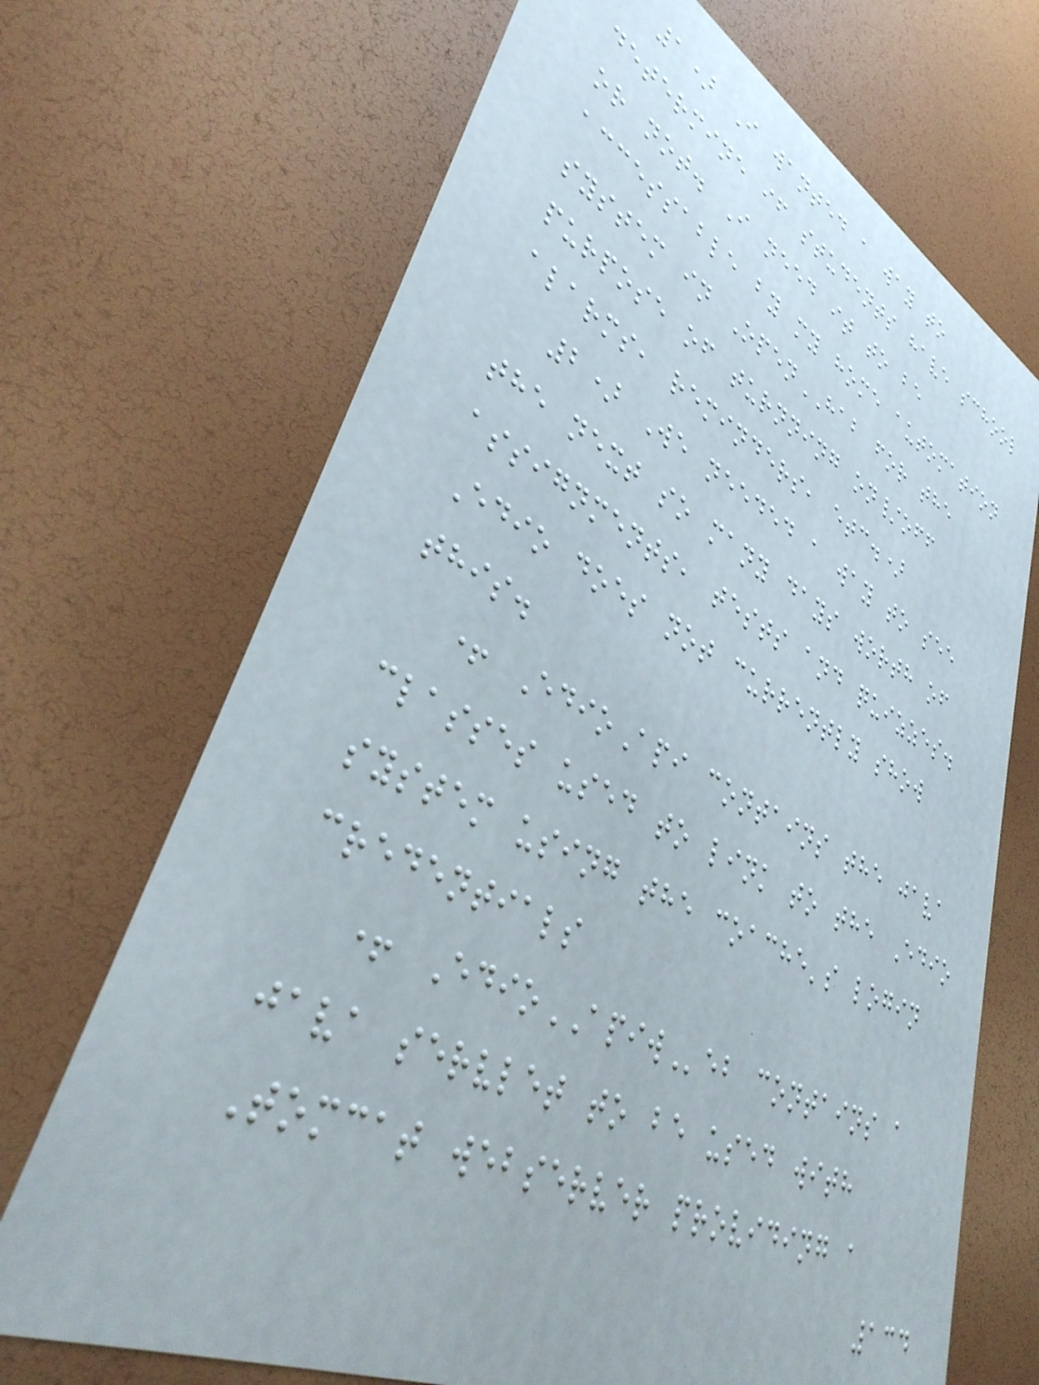1) I wanted a way to
determine if students have school
or not. I need it to be
accessable by my home automation
system in OpenHAB for the
purpose of turnning on/off
alarms, reminders, etc.)
2) We needed a way to see
the next so many days worth of
assignments, tests and quizzes.
Edio does not currently show
this.
+ EdioApi contains the java
classes used to link to the Edio
system using the coache's login
credentials
+ EdioAPIWeb contains a
java servlet to be used with
Tomcat webserver providing a
134
